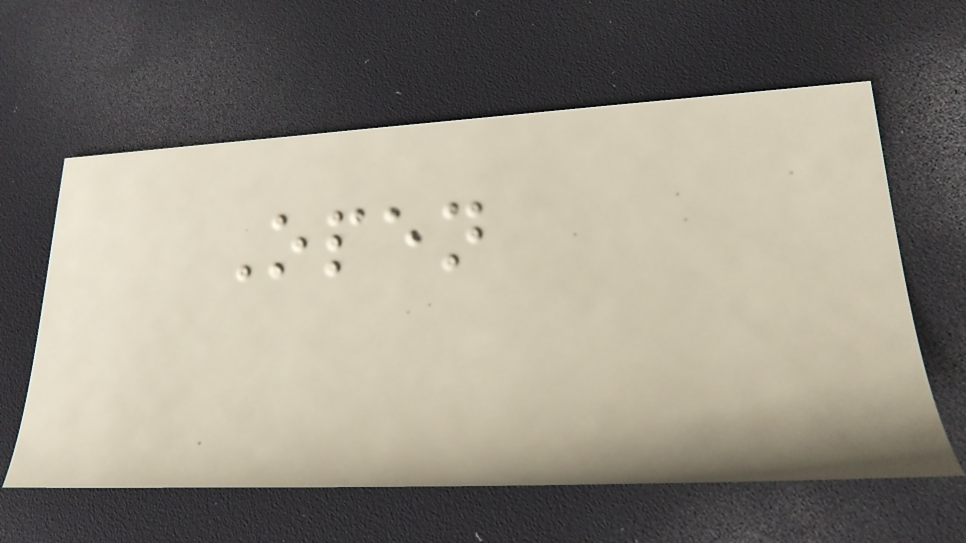Open
